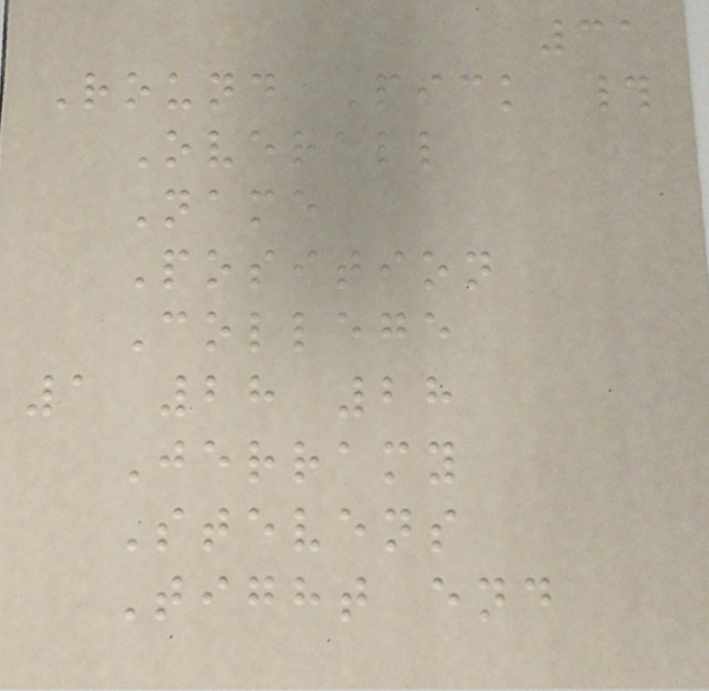31
Round Pick #
Overall
Name
Position
College
1 28 28
Jerramy
Stevens
Tight end
